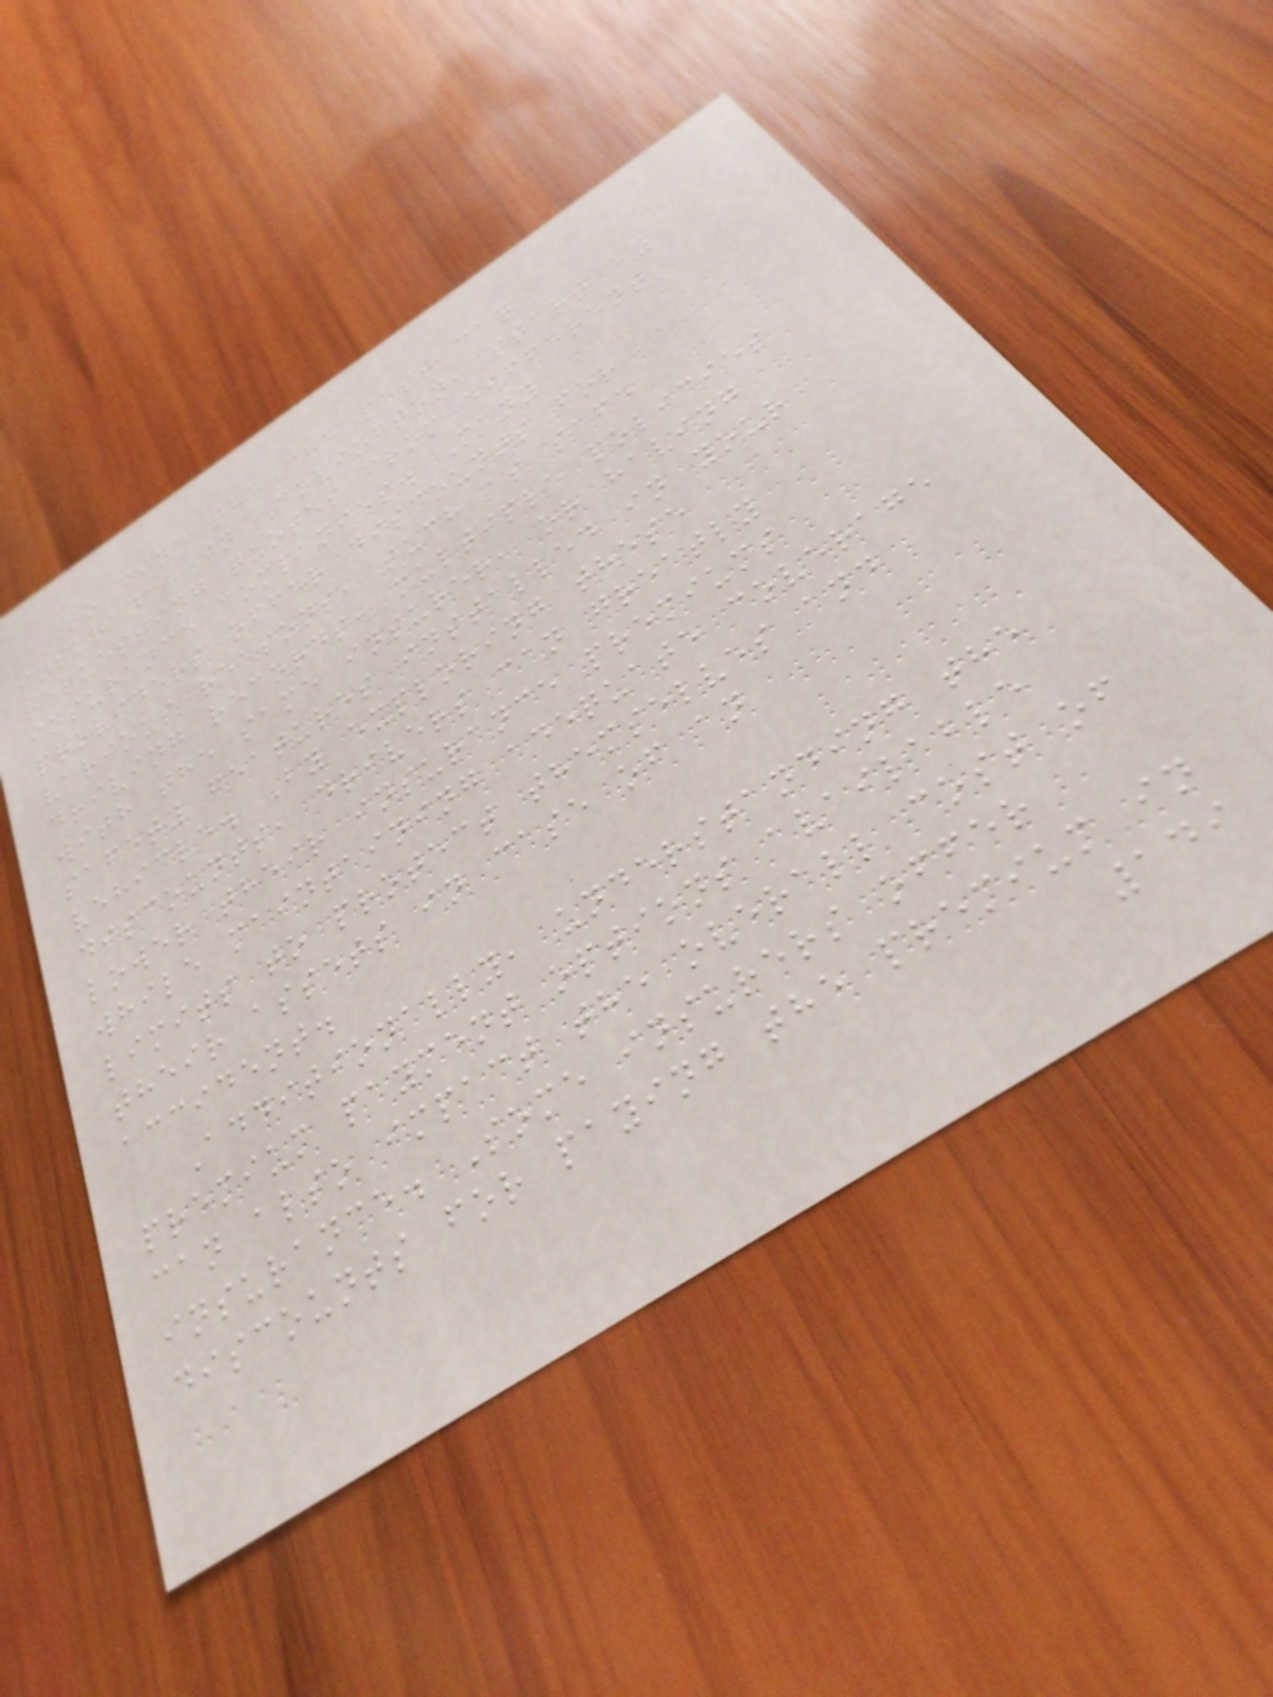To find the cheapest car
insurance in Covington, start by
requesting quotes from different
insurance companies. Many
providers offer discounts for
various reasons, such as safe
driving records, multiple policies
with the same insurer, or having
safety features installed in your
vehicle. By exploring these
discounts, drivers can greatly
lower their insurance premiums
while maintaining adequate coverage
limits to protect themselves and
their assets in case of an
accident.
Additionally, understanding the
premium payment options available
can also impact the overall cost of
insurance. Some insurers offer
discounts for paying the premium in
149
